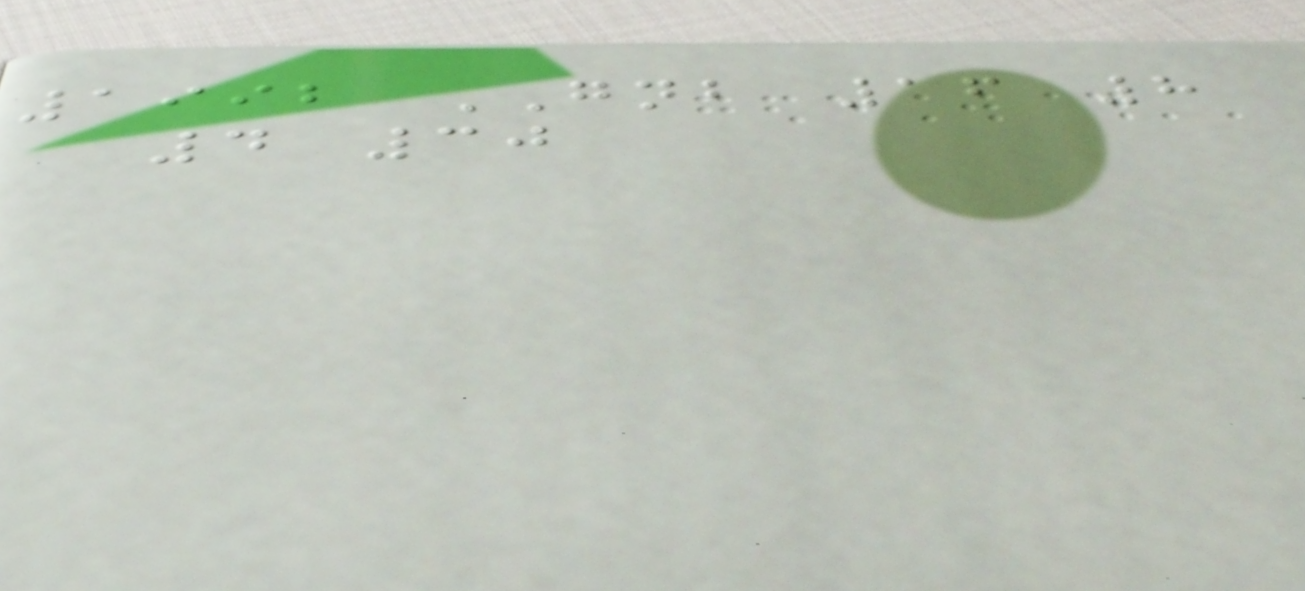1992 GNB 16 8
4 30
